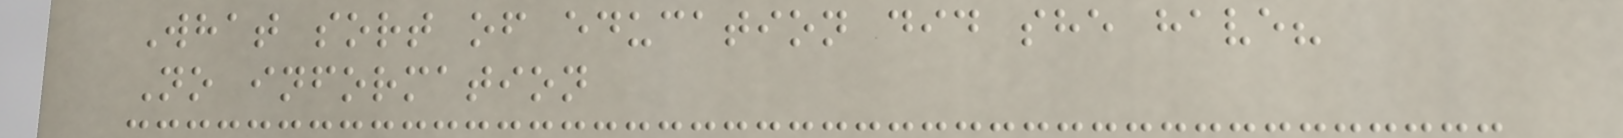What sort of education did she have?
No information
